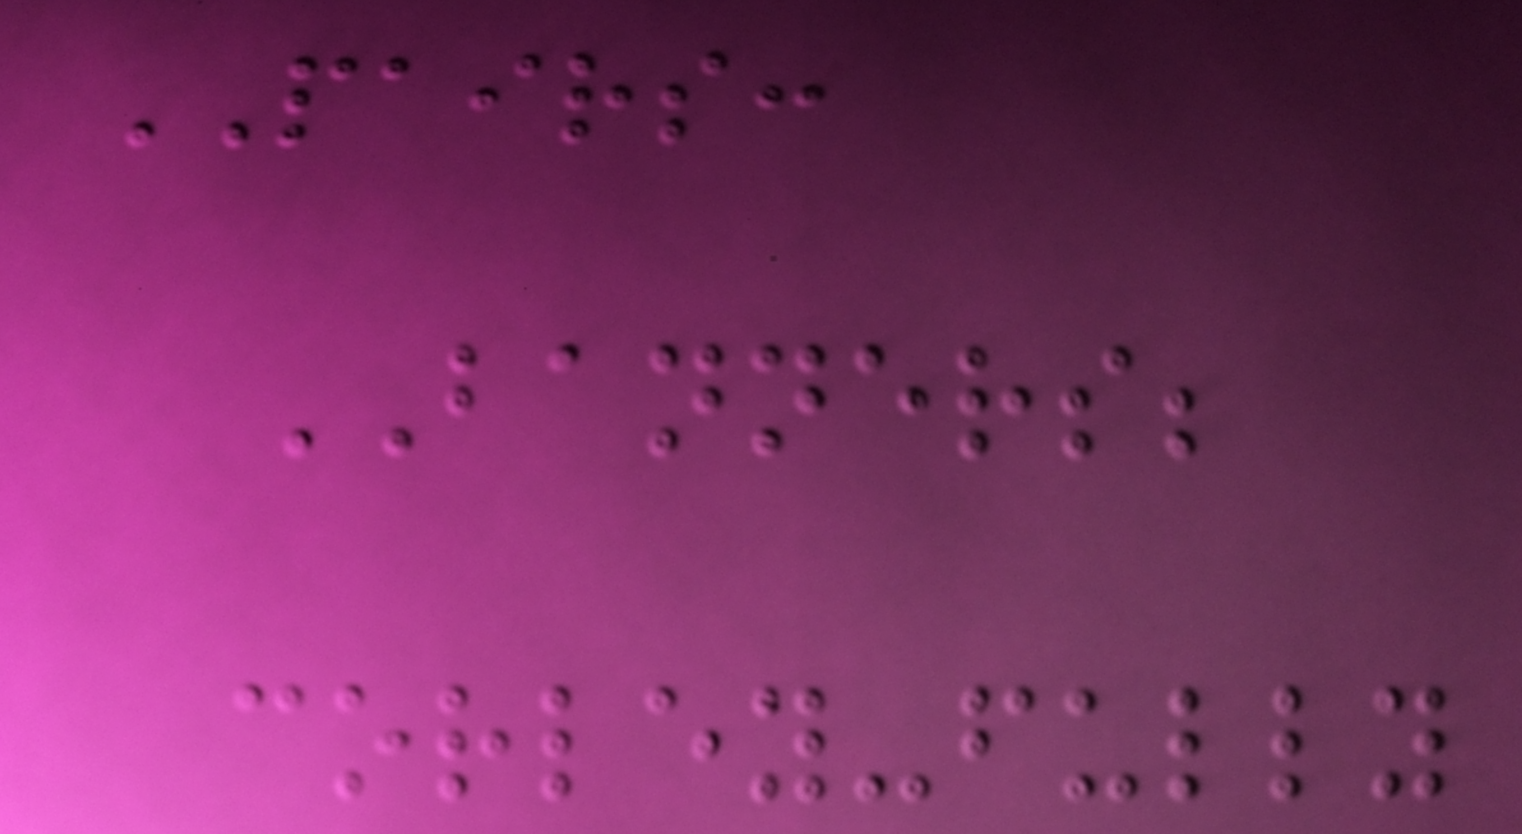PAIRS:
BANNERS;
corley-fully
